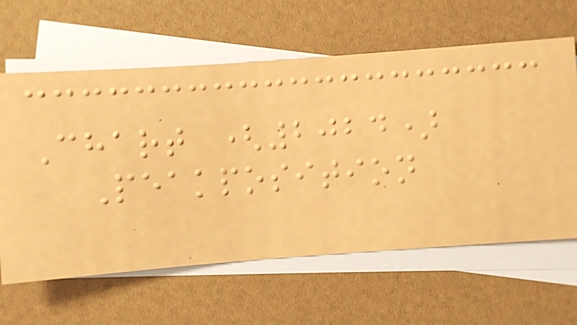Chart (2024)
Peakposition
